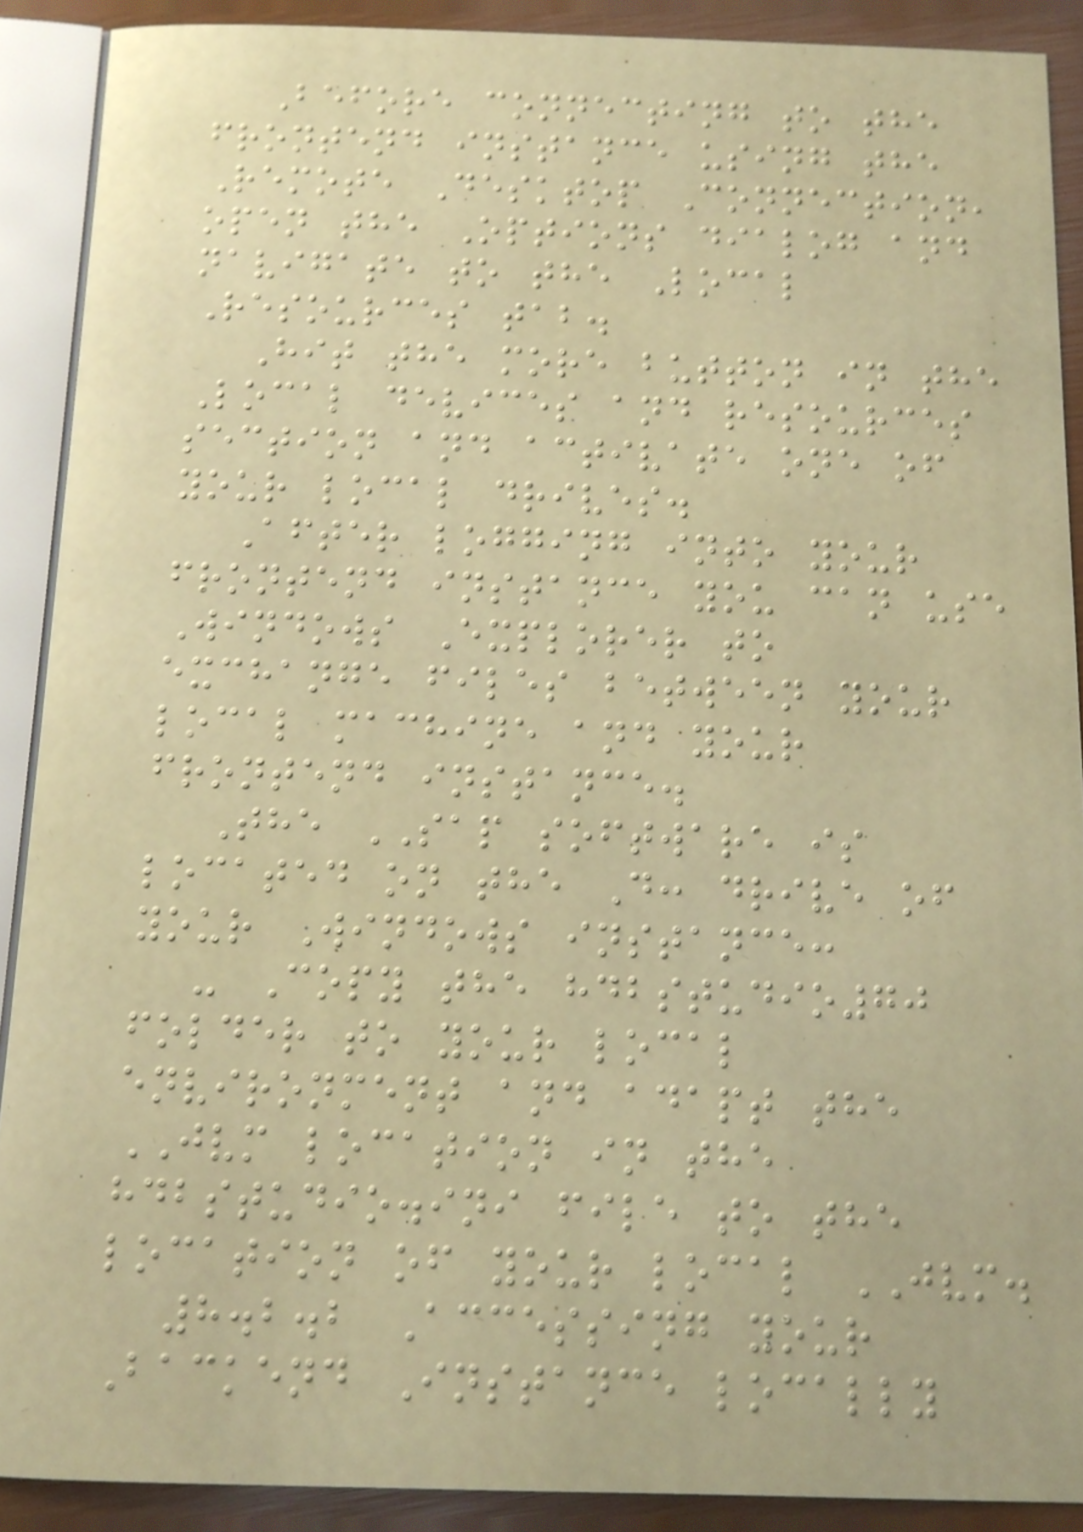Before connecting to the
frontend instance using the
Remote Desktop Connection,
open the Options dialog and
navigate to the Local
Resources tab.
Hit the more button in the
Local devices and resources
section and activate one of
your local drives.
After logging into your
frontend instance you can use
Windows Explorer to
exchange files between your
local machine and your
frontend instance.
The SAP software is
located on the D: drive of
your Windows instance:
- Copy the hdbstudio70
folder to your local
environment and adapt the
JVM location in the
hdbstudio.ini file to the
location of your local JVM.
8.2.2 Accessing your
Backend Instance locally
